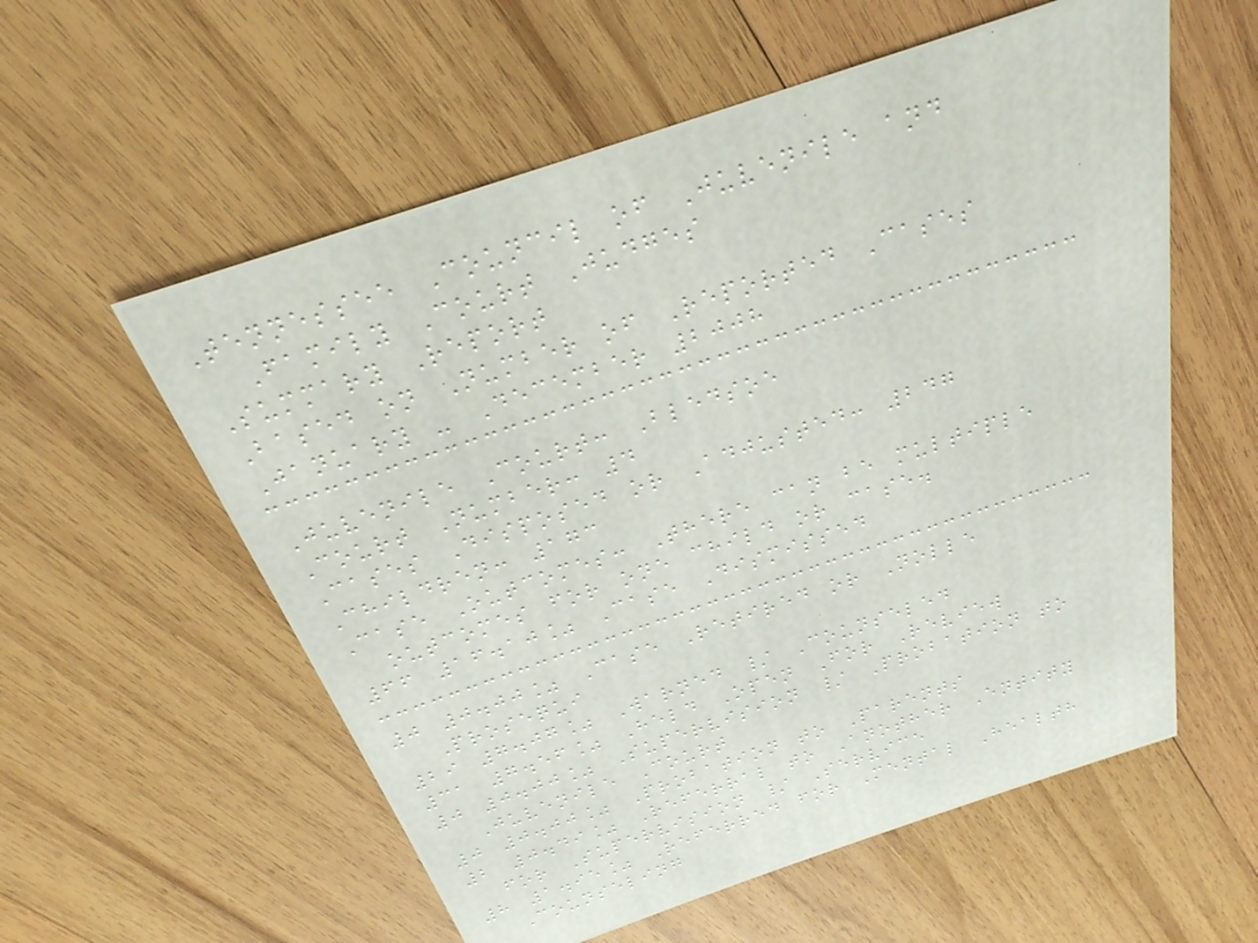Tennessee Council of Juvenile and
Family Court Judges
Summary Report
Based on Number of Reported Cases
January - December 2008
Juvenile Court: Bledsoe
Court Number: 4
Cases Disposed or Adjusted: 247
Children: 173
Case Outcomes: There can be multiple
outcomes for one child or case.
66 16.10% Case Dismissed
0 0.00% Case Retired or Nolle
Prosequi
29 7.07% Warned / Counseled
31 7.56% Held Open For Review
0 0.00% Supervision / Probation to
Juvenile Court
0 0.00% Probation to Parents
2 0.49% Referral to Another Entity
for Supervision / Service
8 1.95% Referred for Mental Health
Counseling
